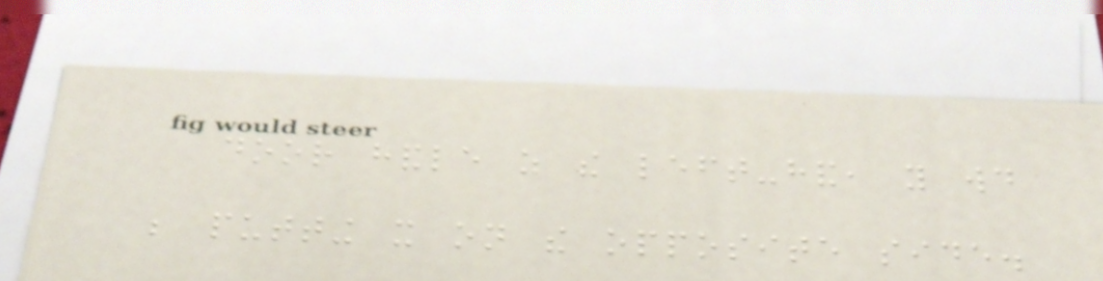door handle as the left-hand, you would
be putting it on the opposite side.
